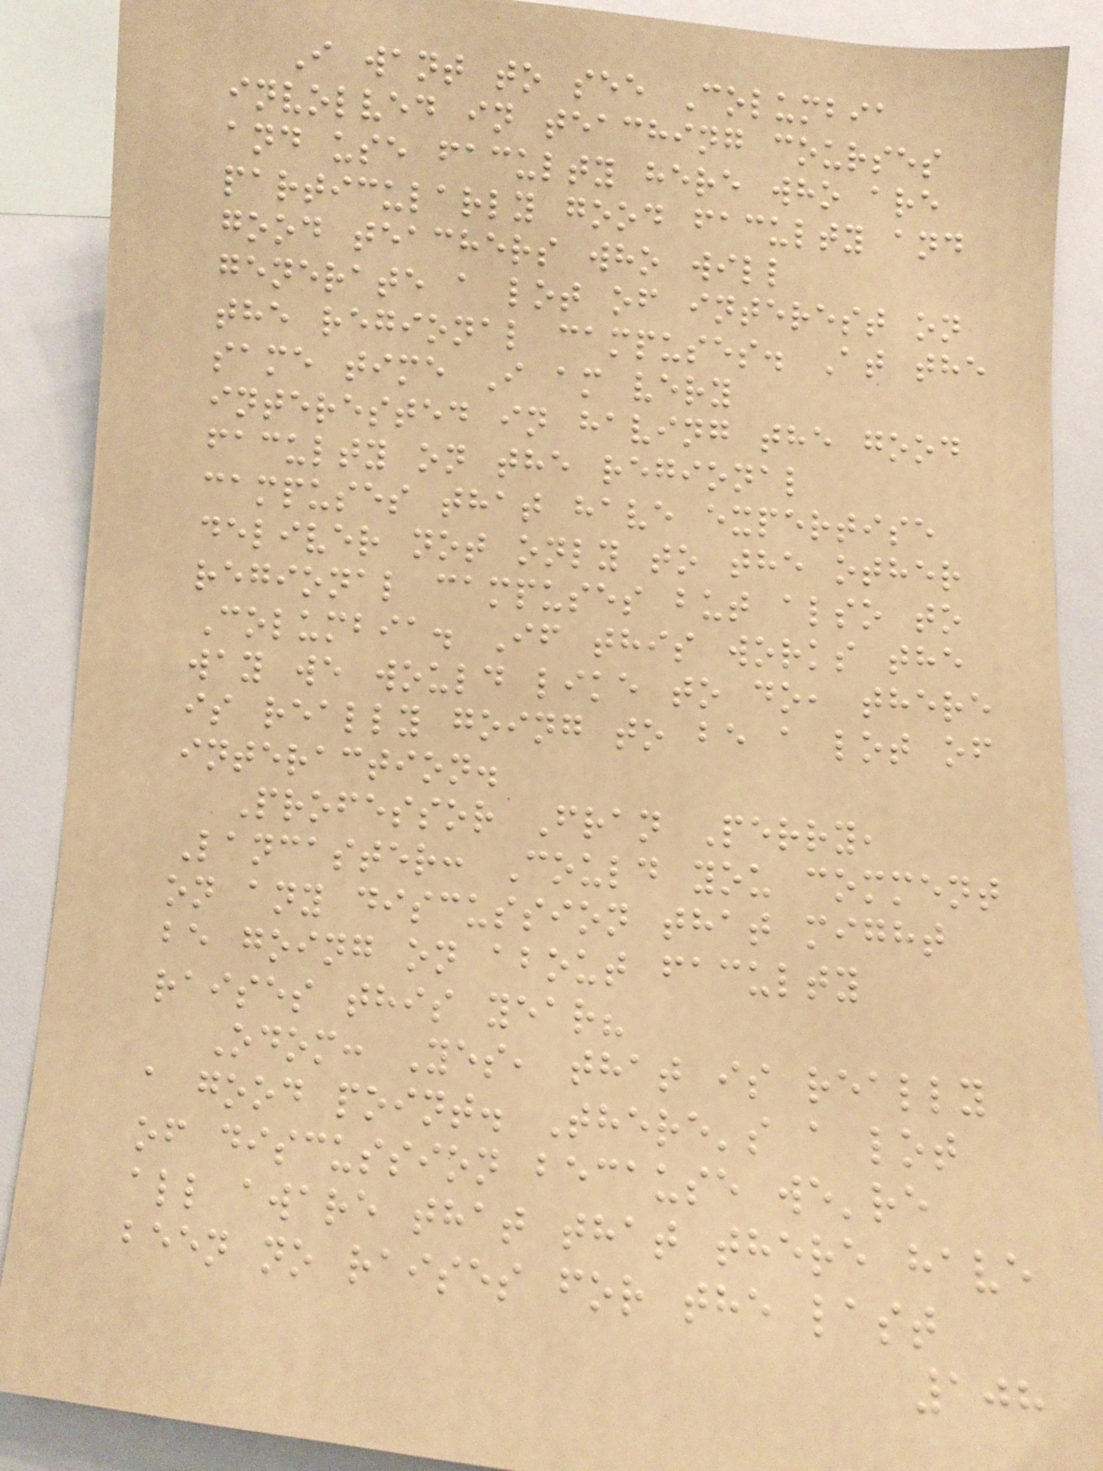I want to see Columbia
involved in teaching courses
and use faculty here who are
particularly good faculty and
good teachers who will
generate a lot of interest on
the regional campuses. At the
same time I am very
interested in having the good
faculty on the regional
campuses that have expertise
deliver not only to the other
regional campuses but also to
Columbia. If this works the
way we would like to do, there
is really going to be a lot of
interaction.
Professor Fran Perry,
Lancaster: Could you comment
on any discussion that might
be going on about faculty
raises this year?
Odom: Yes, that is really
a good point. There's a lot
of discussion because we're
all aware that that there have
been no raises for the last
108
